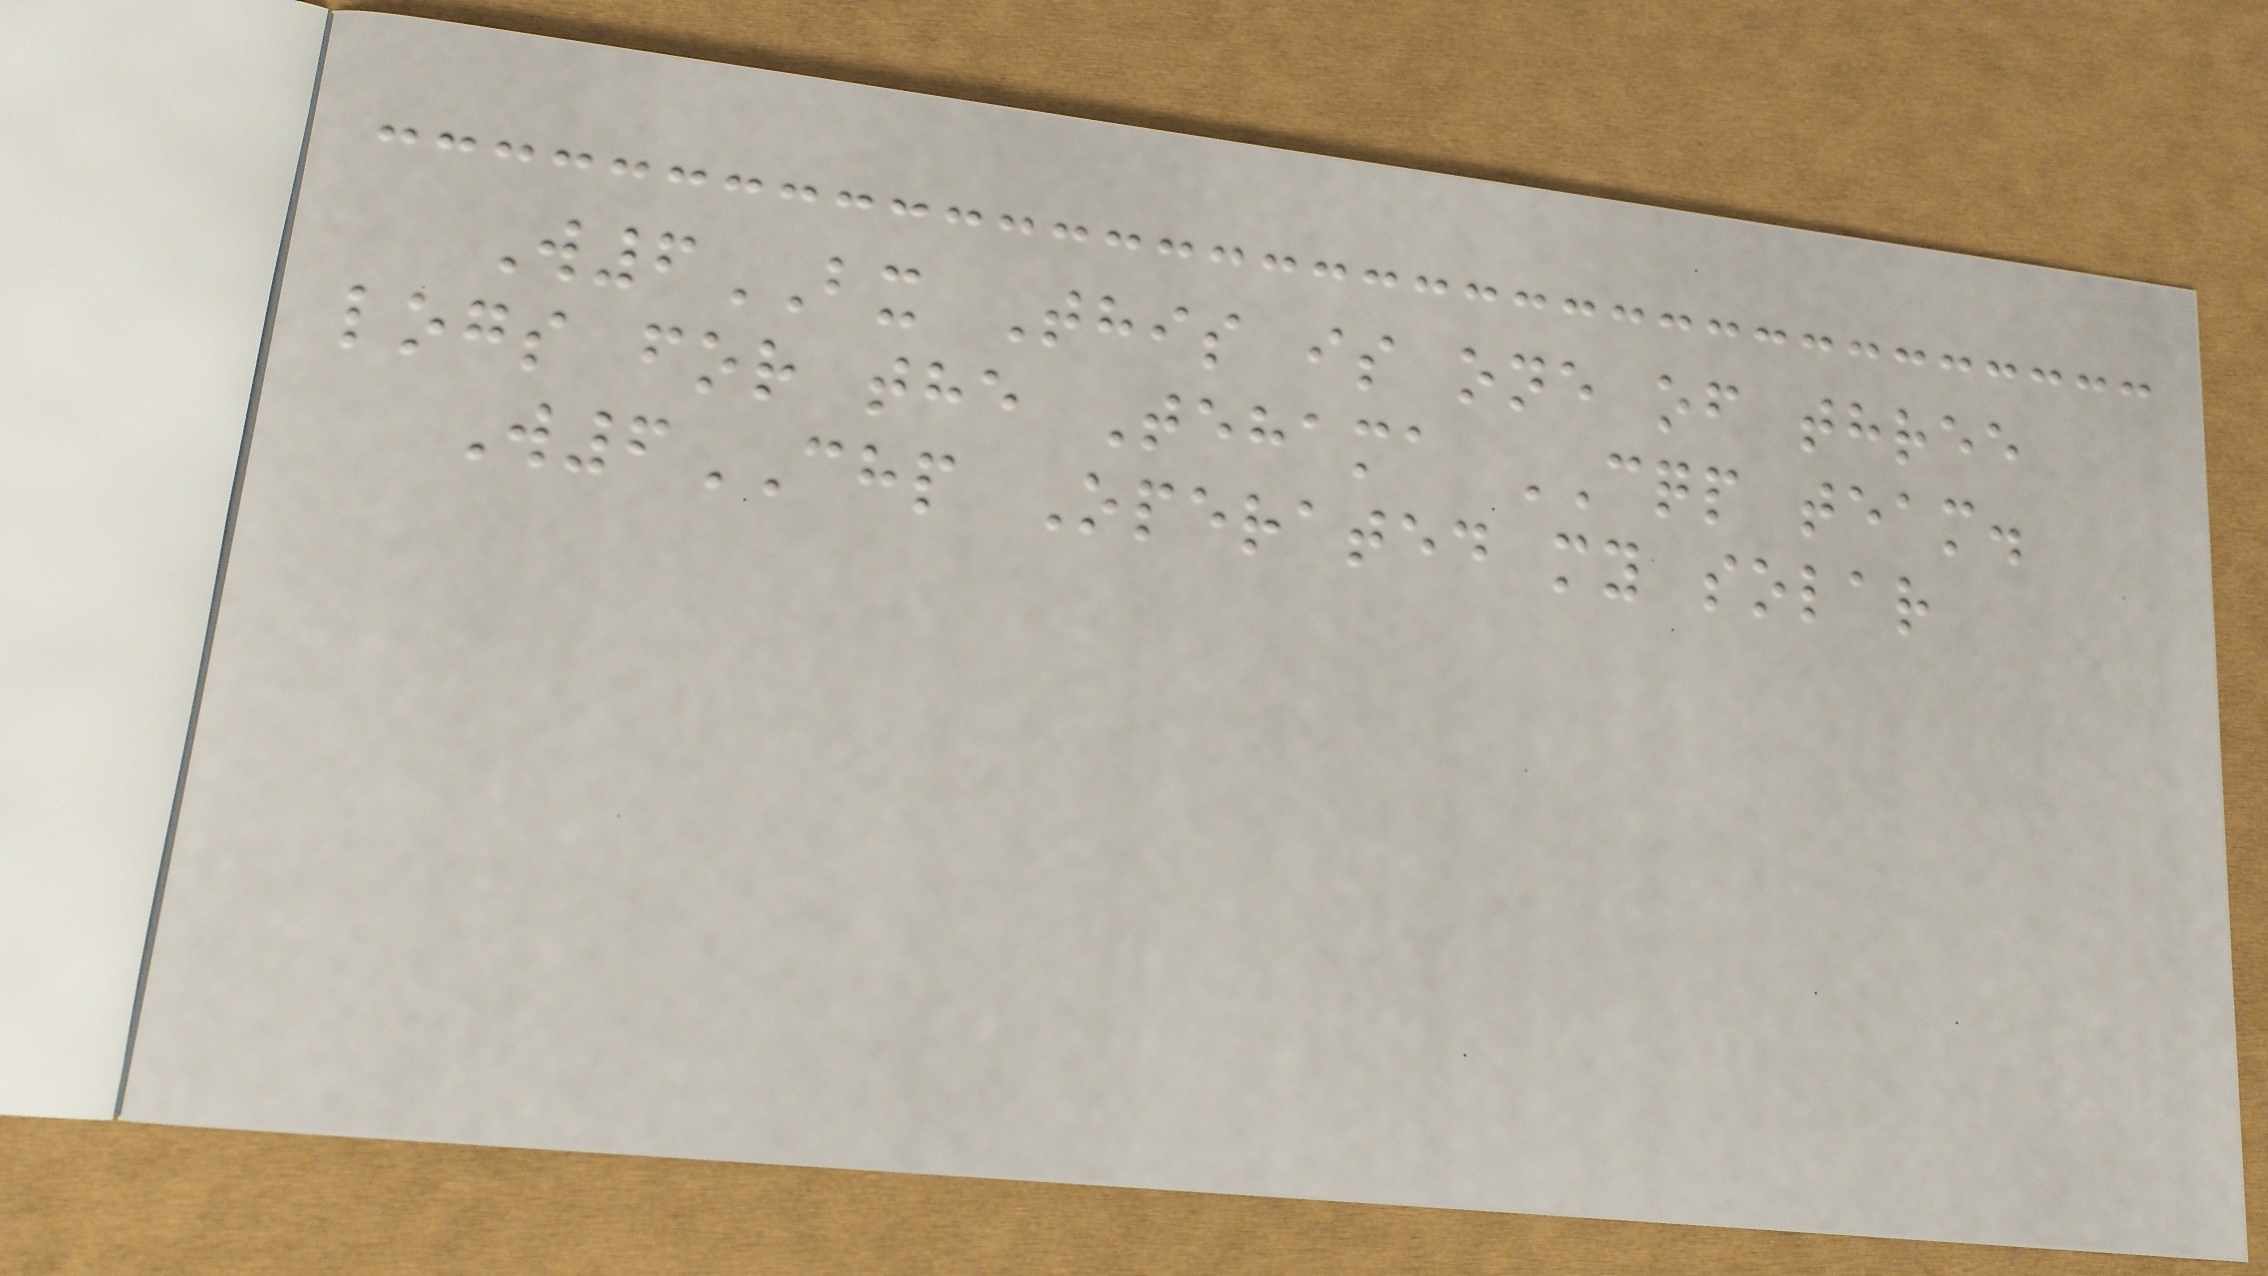W6BX This is one of three
logs for the Tehama CQP team.
W6CHP Operated my solar
